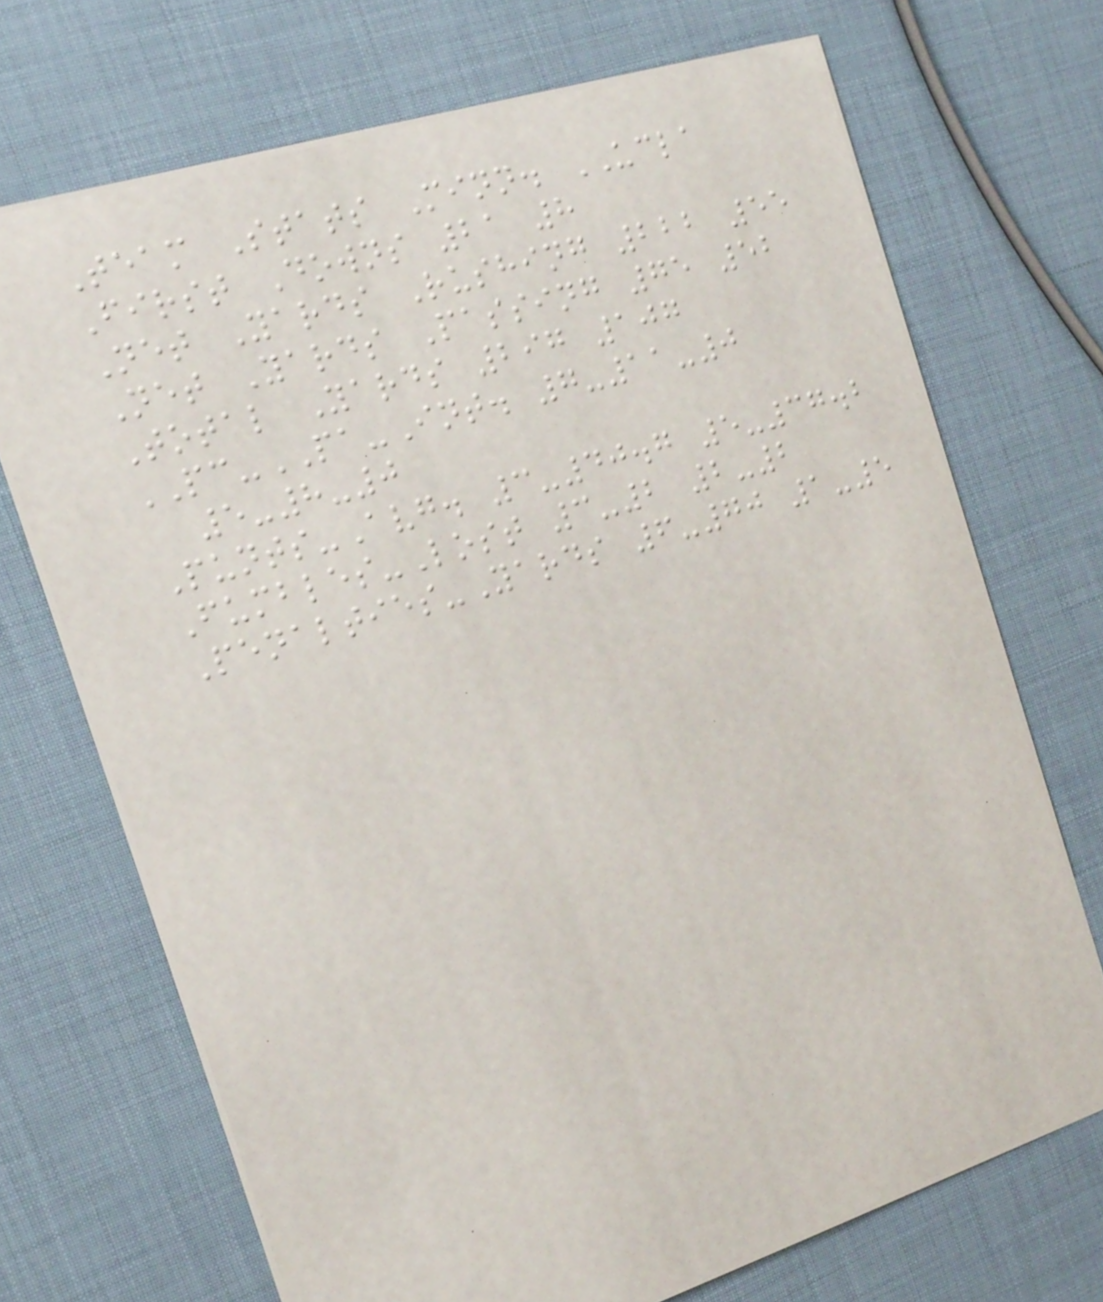Team Stats Minn. UCLA
First Downs 21 8
Net Yards Rushing 222 55
Net Yards Passing 75 52
Total Yards 297 107
PC-PA-Int. 7-11-0
5-8-0
Punts-Avg. 3-40.7 5-37.2
Fumbles-Lost 3-2 2-2
Penalties-Yards 6-70 1-5
